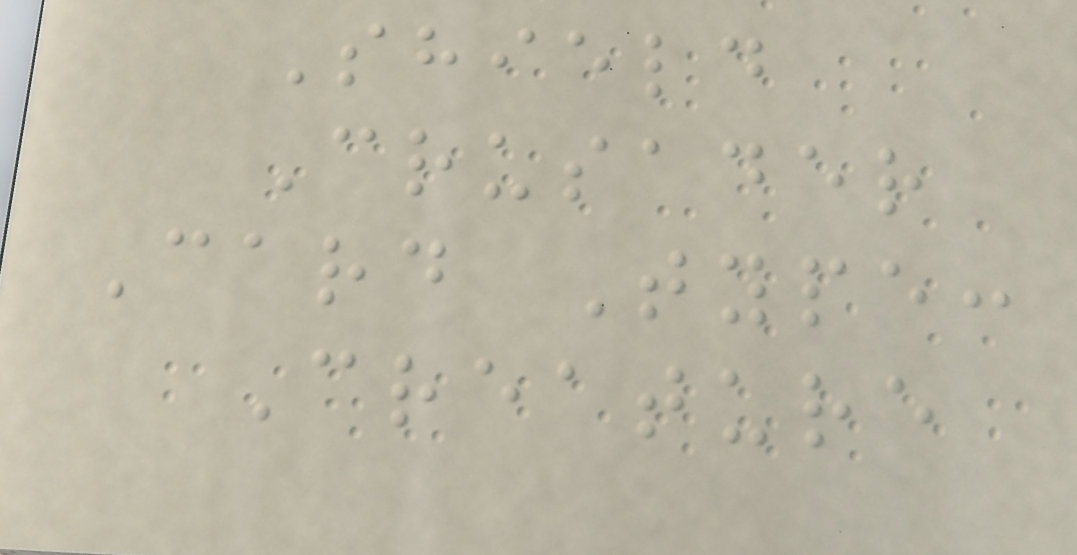Shield
Crusader
Card Type:
Creature
